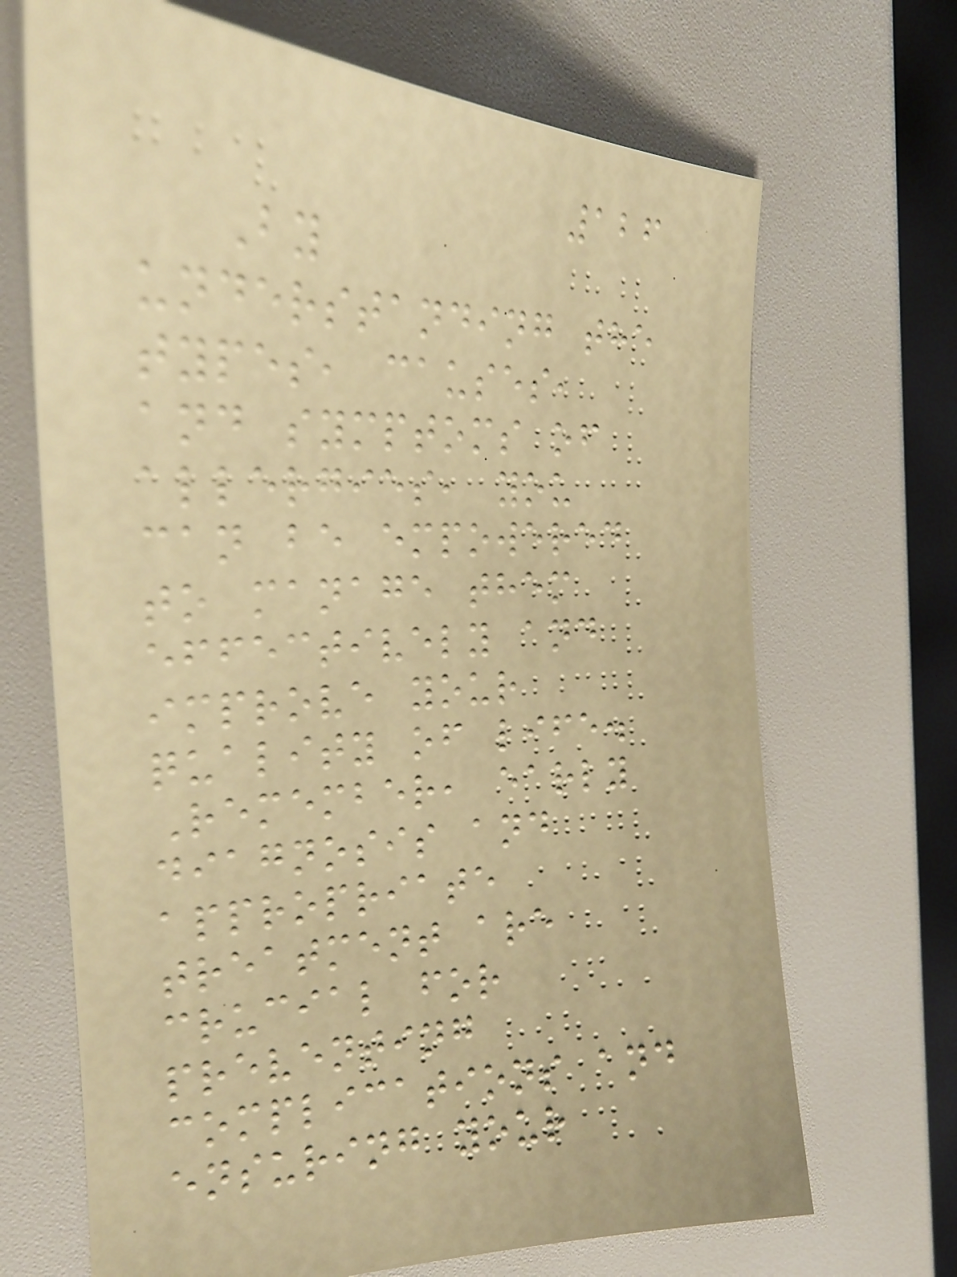126
By
understanding the
types, causes,
and symptoms of
allergies, you
can be empowered
to manage them
effectively and
improve your
quality of life.
Remember, early
diagnosis and
appropriate
treatment are
crucial for
preventing
complications and
ensuring your
